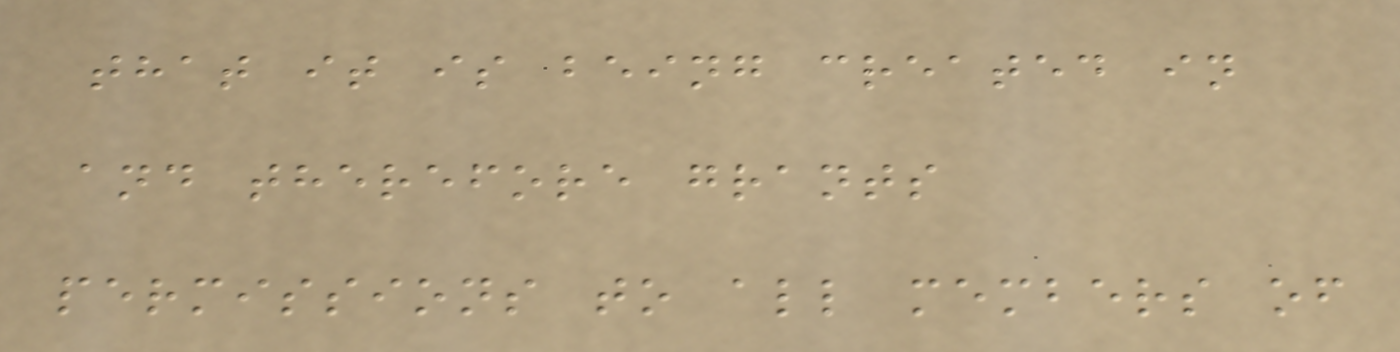that it is being created in
and therefore grants
permissions to all members of
